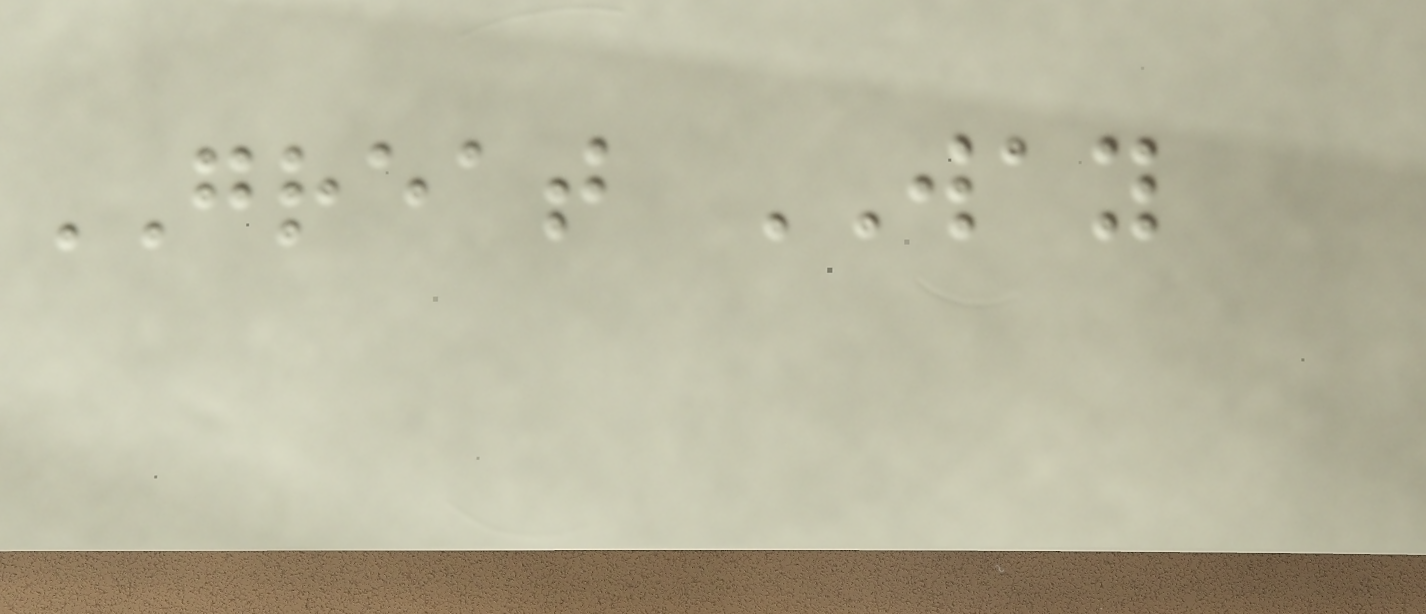GREAT WAY
